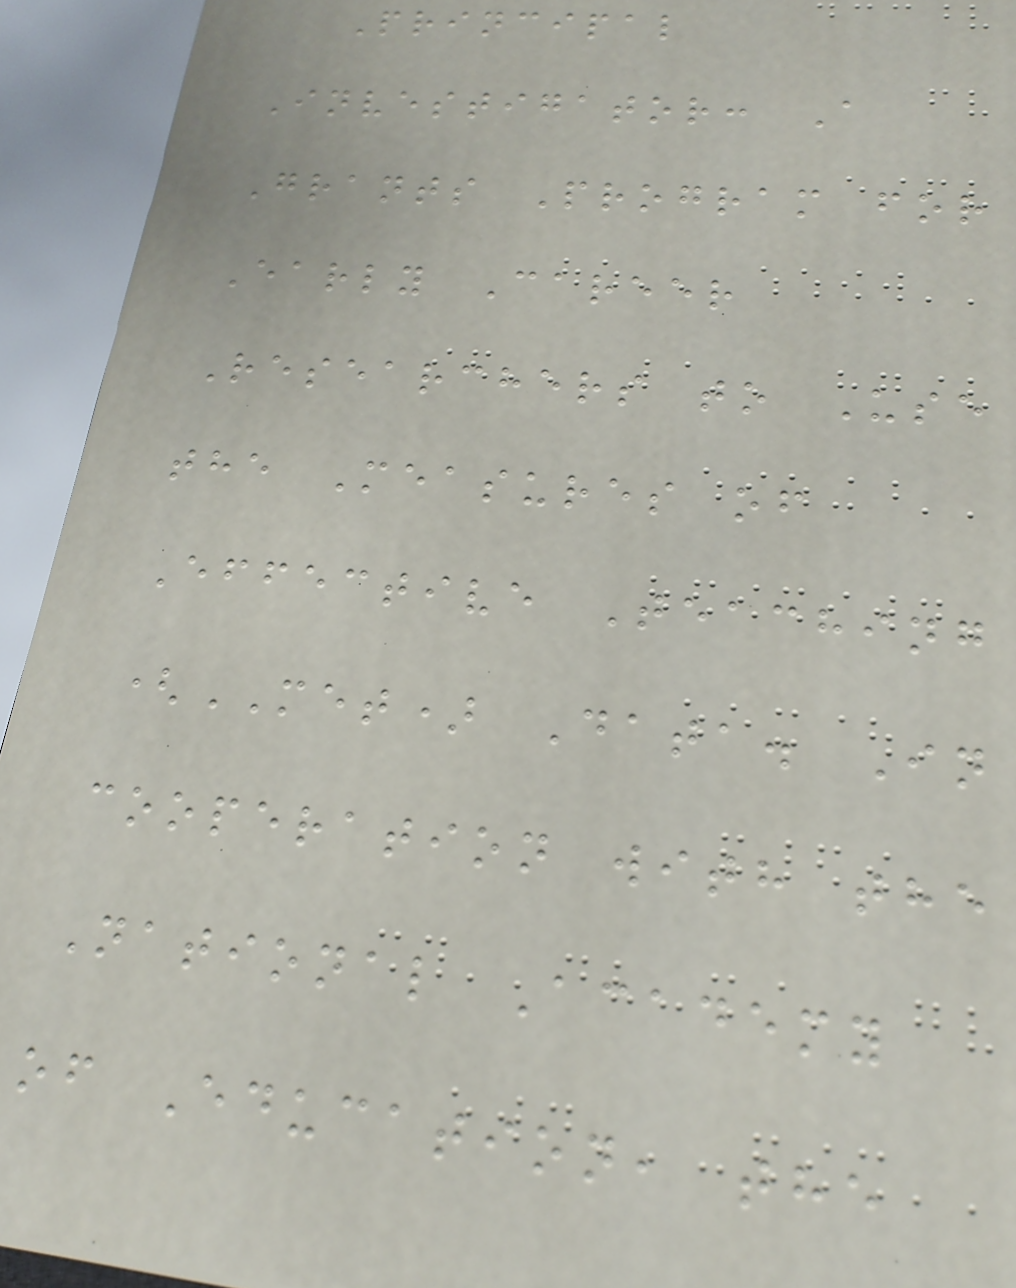Principal
Investigator: A
Grants Program for
Early Career
Researchers to Use
the Measures of
Effective Teaching
(MET) Data. In
cooperation with the
National Academy
of Education, the
